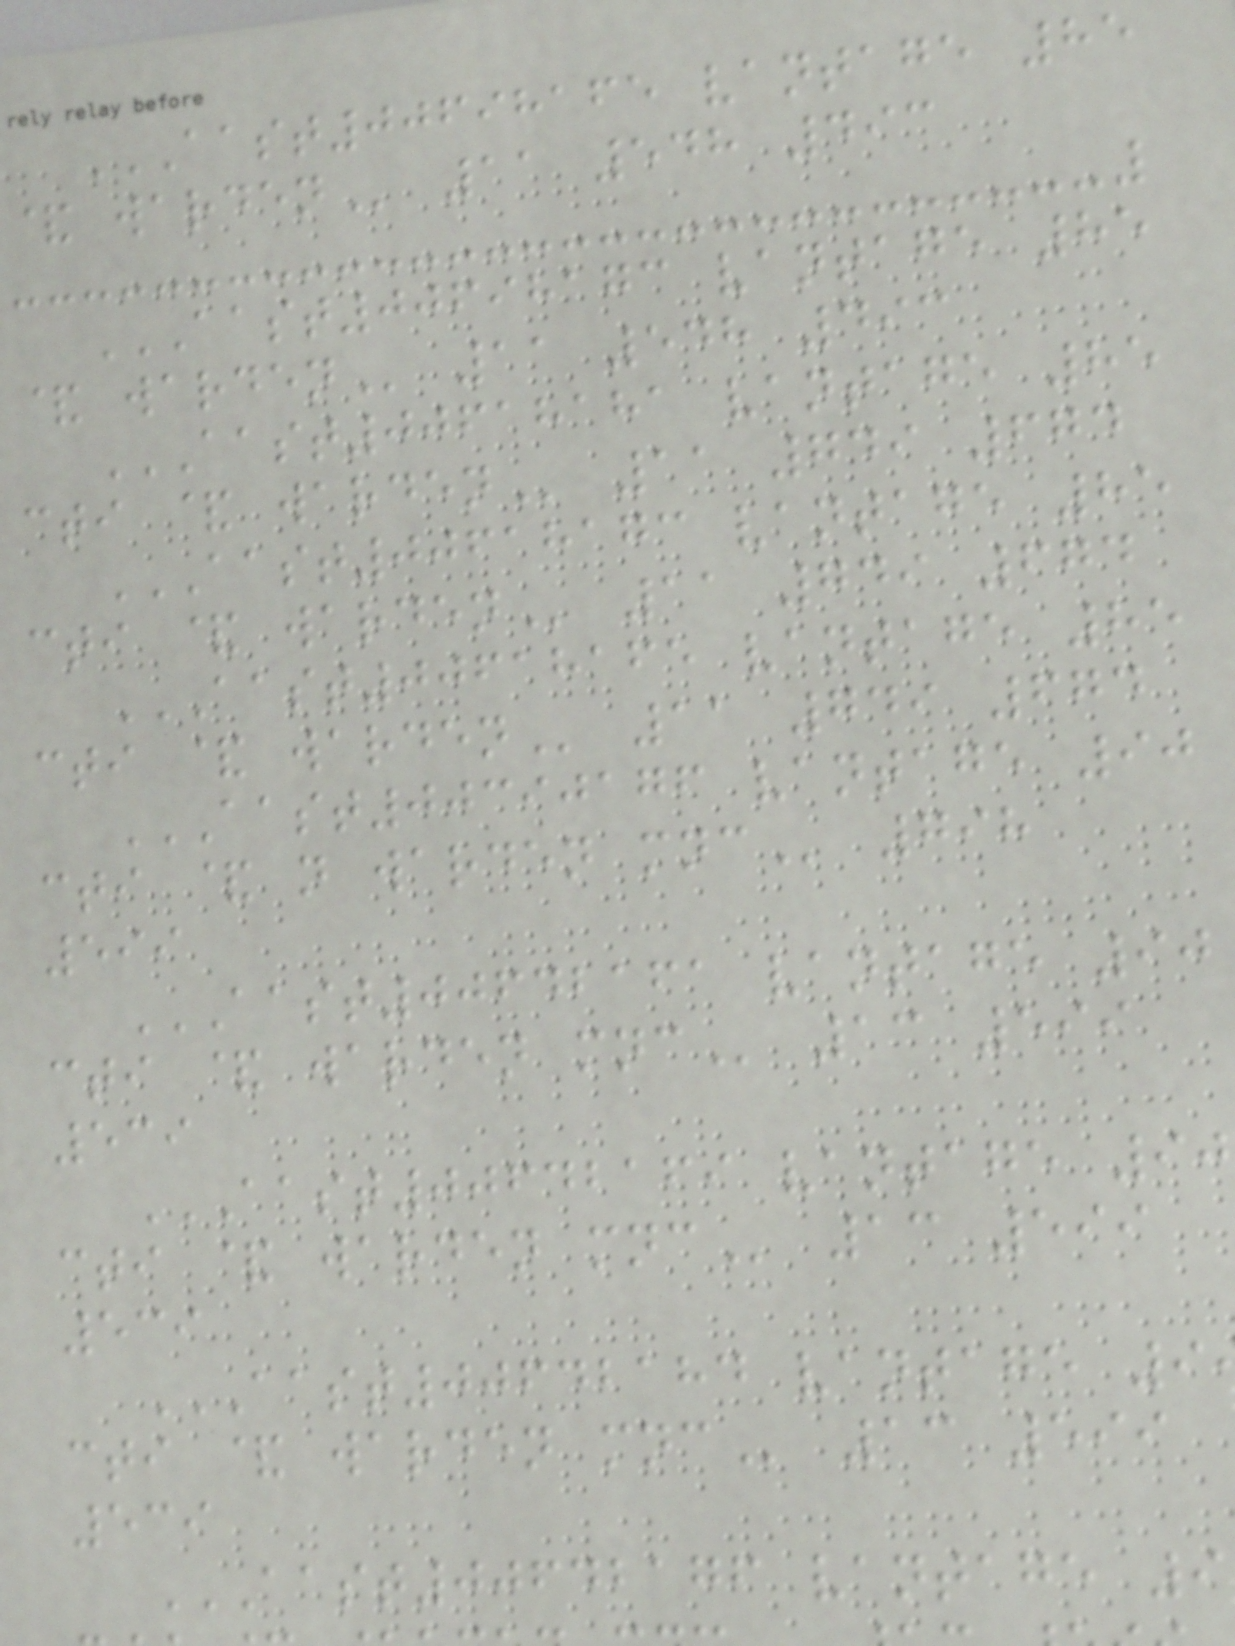AAST00698165 VANTAGE 85
AAST00698173 VANTAGE 85
AAST00618181 VANTAGE 85
AAST00618173 VANTAGE 85
AAST00618165 VANTAGE 85
AAST00390176 VANTAGE 90
cti & n warden
599
AAST00642161 VANTAGE 90
cti & warden
539
AAST00642169 VANTAGE 90
cti & warden
539
cti & warden
539
